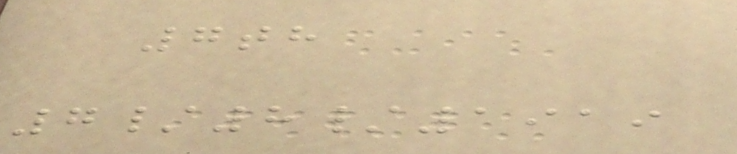7th
7/8/1919
